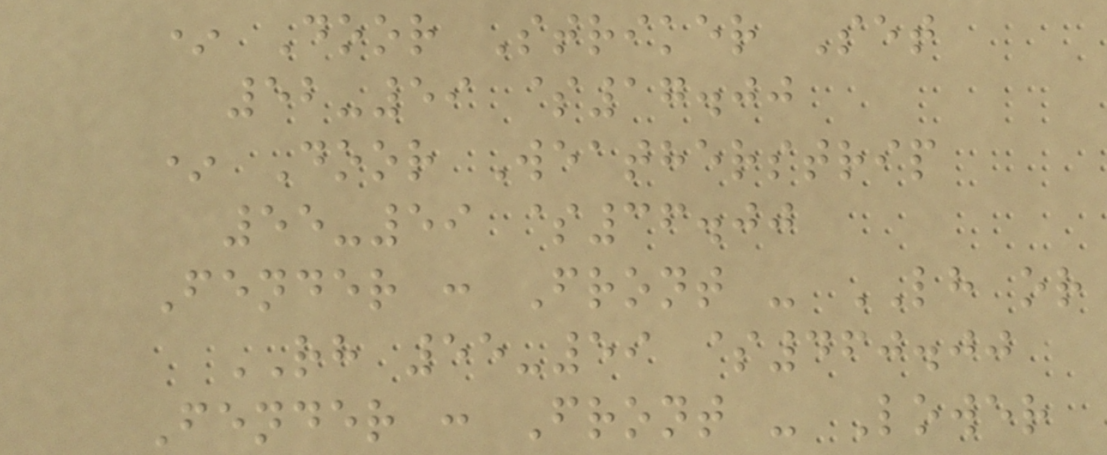* Door Striker Set
52-59 $17.00
* Door Weatherstrip
55-59 $36.00
Fender : Front - LH or
RH 55-59 $460.00
Fender : Front - Lower
